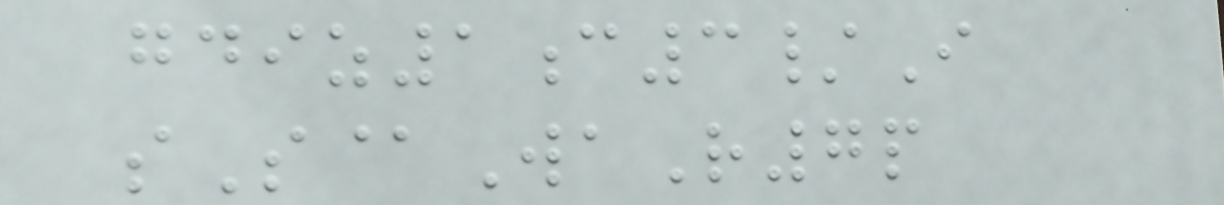gdiz1c3/I
sS@WaR7p
